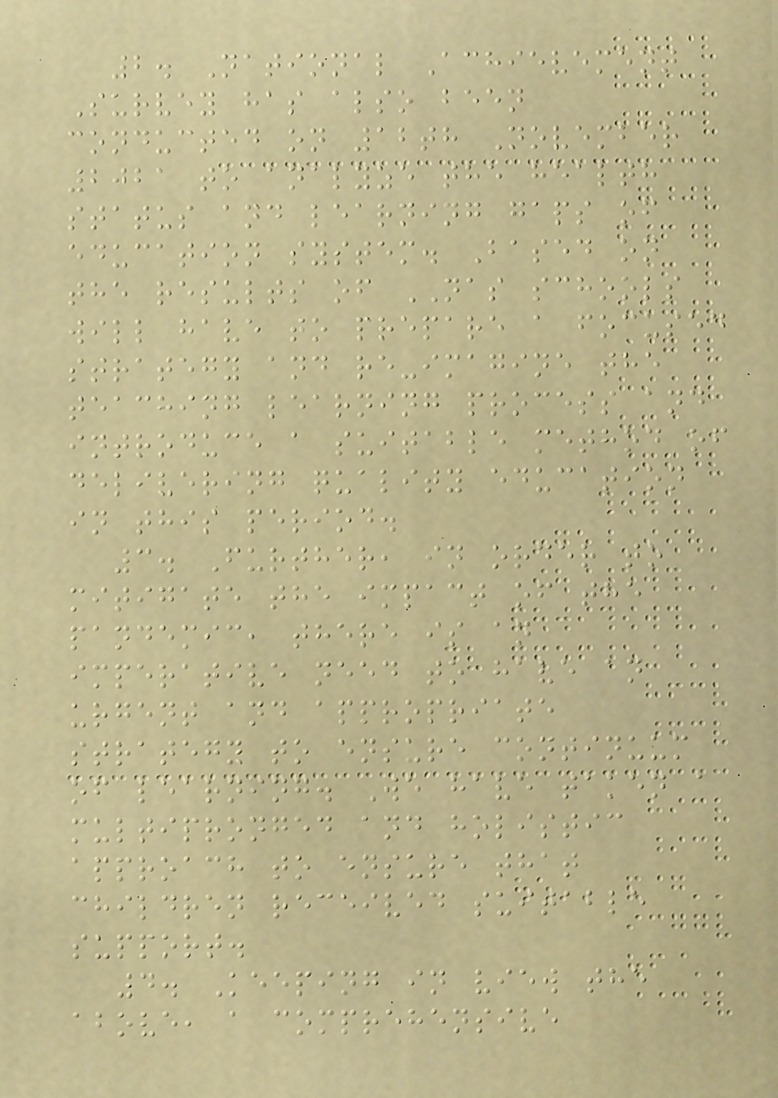2. National Achievement
Survey has also been
conducted on 12th November
2021 to analyze the health
status and learning gaps of
education system. Based on
the results of NAS schools
will have to prepare a focused
strategy and re-imagine the
teaching learning process and
introduce a suitable method of
delivering quality education
in this period.
3. Further, in order to
mitigate the impact of the
pandemic, there is an
imperative need to have an
urgent and appropriate
strategy to ensure continuum
of learning. We have taken a
multipronged and holistic
approach to ensure that
children received suitable
support.
4. Keeping in view the
above, a comprehensive
